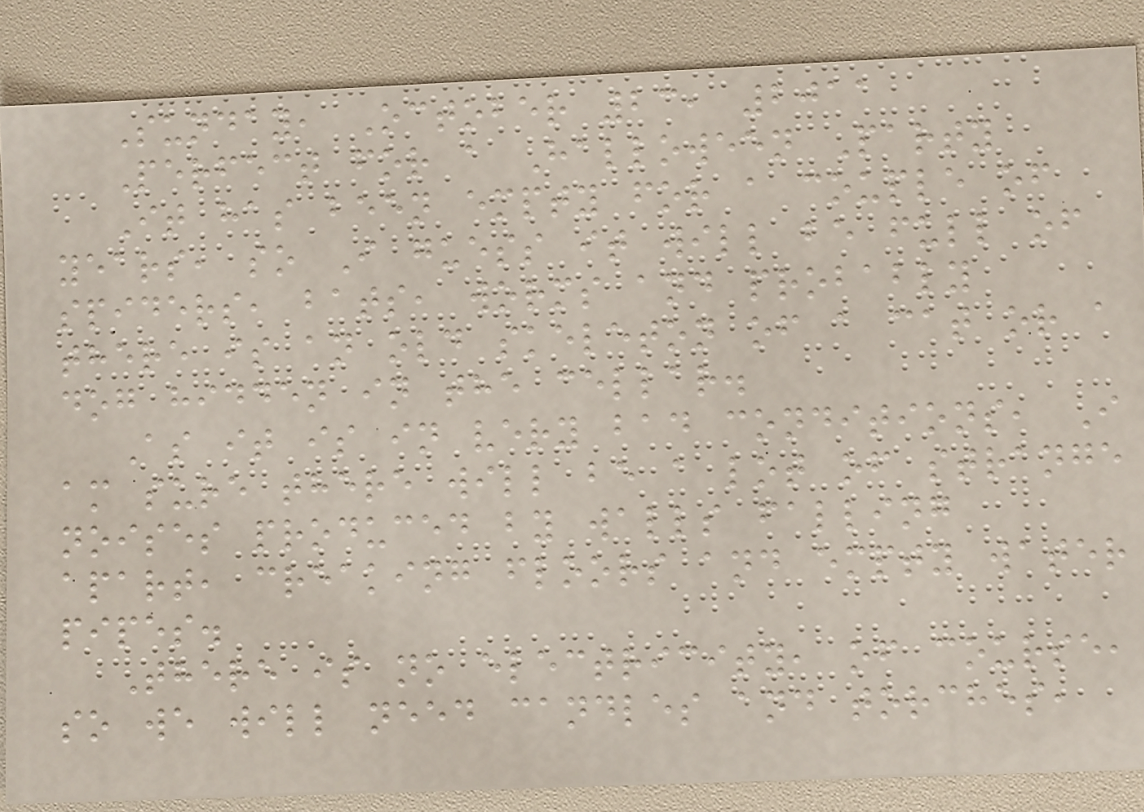Sunday, October 23, 2011
Perfect for a Halloween Party
It has been empty for a couple of
years, so I guess it will be full of
spiders, bats, worms and probably
there is an old skeleton of a cat or a
dog hidden in the cellar.
As it is in very bad conditions, I
am sure there will be a lot of strange
noises produced by walls falling
apart, creaking floors and empty water
pipes.
There is no electricity, of course,
so we will need candles and torches,
